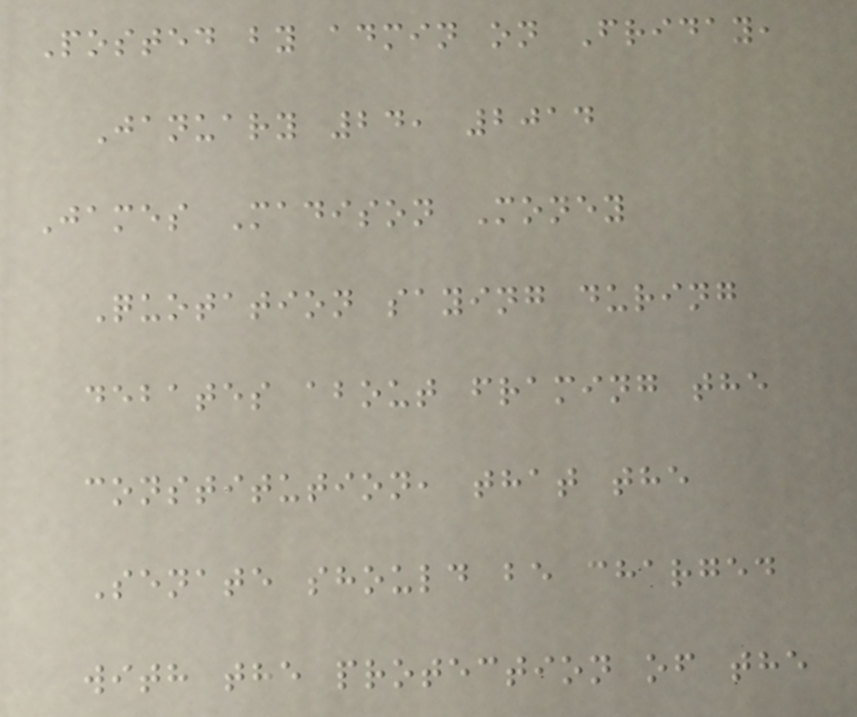Posted by admin on Friday,
January 24, 2014
James Madison Money
Quotation saying during
debates about framing the
constitution, that the
Senate should be charged
with the protection of the
